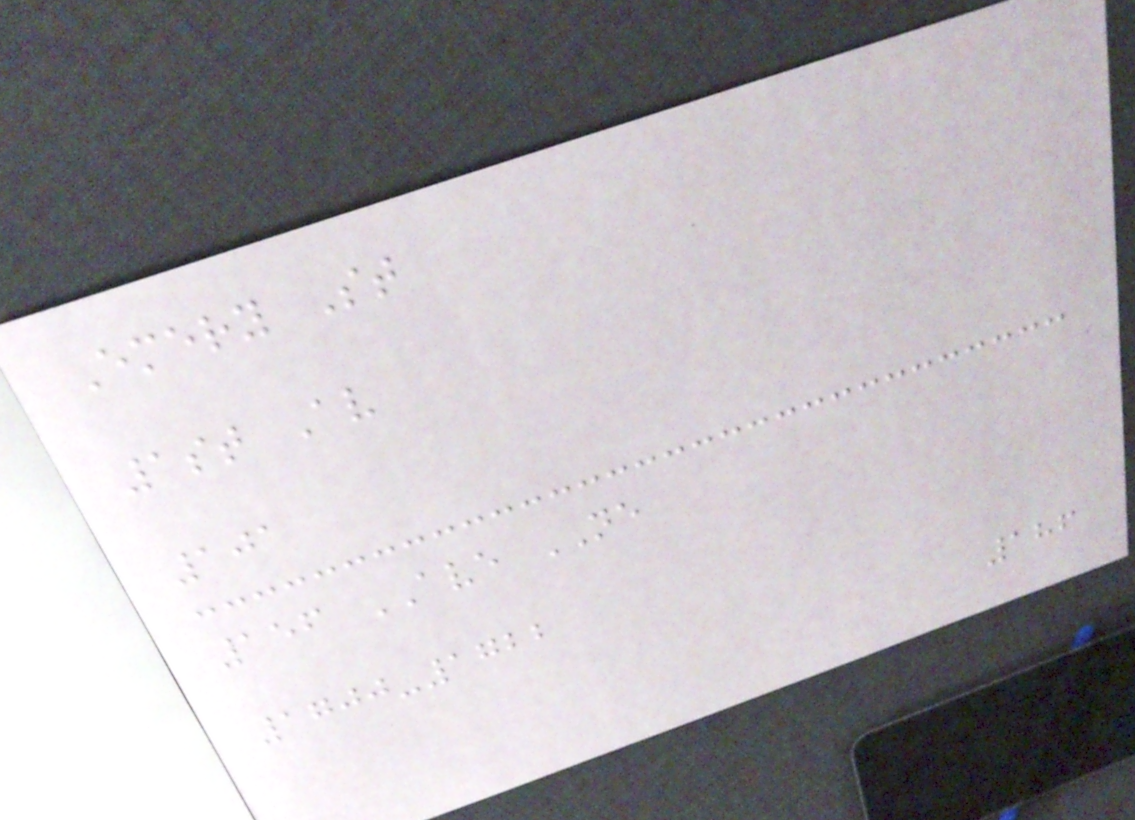Emery St
1st Av
101
156 AVE NE
1700-1722
186
